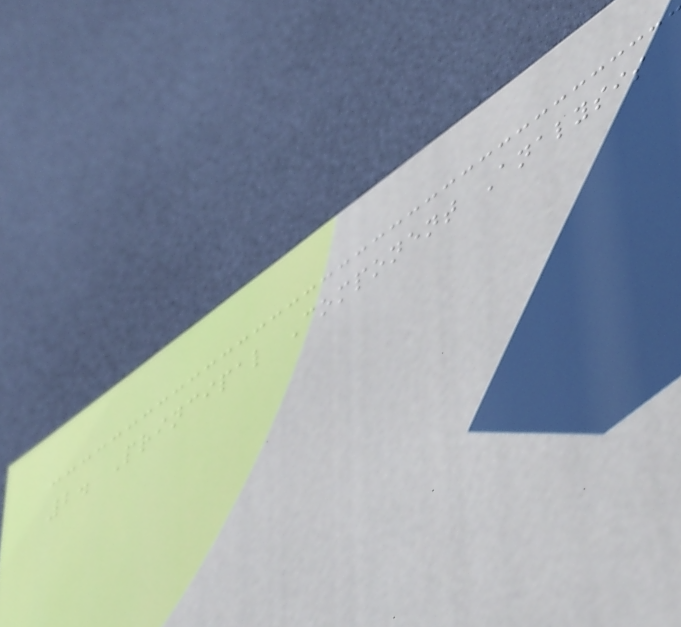2. Principal Component Analysis
